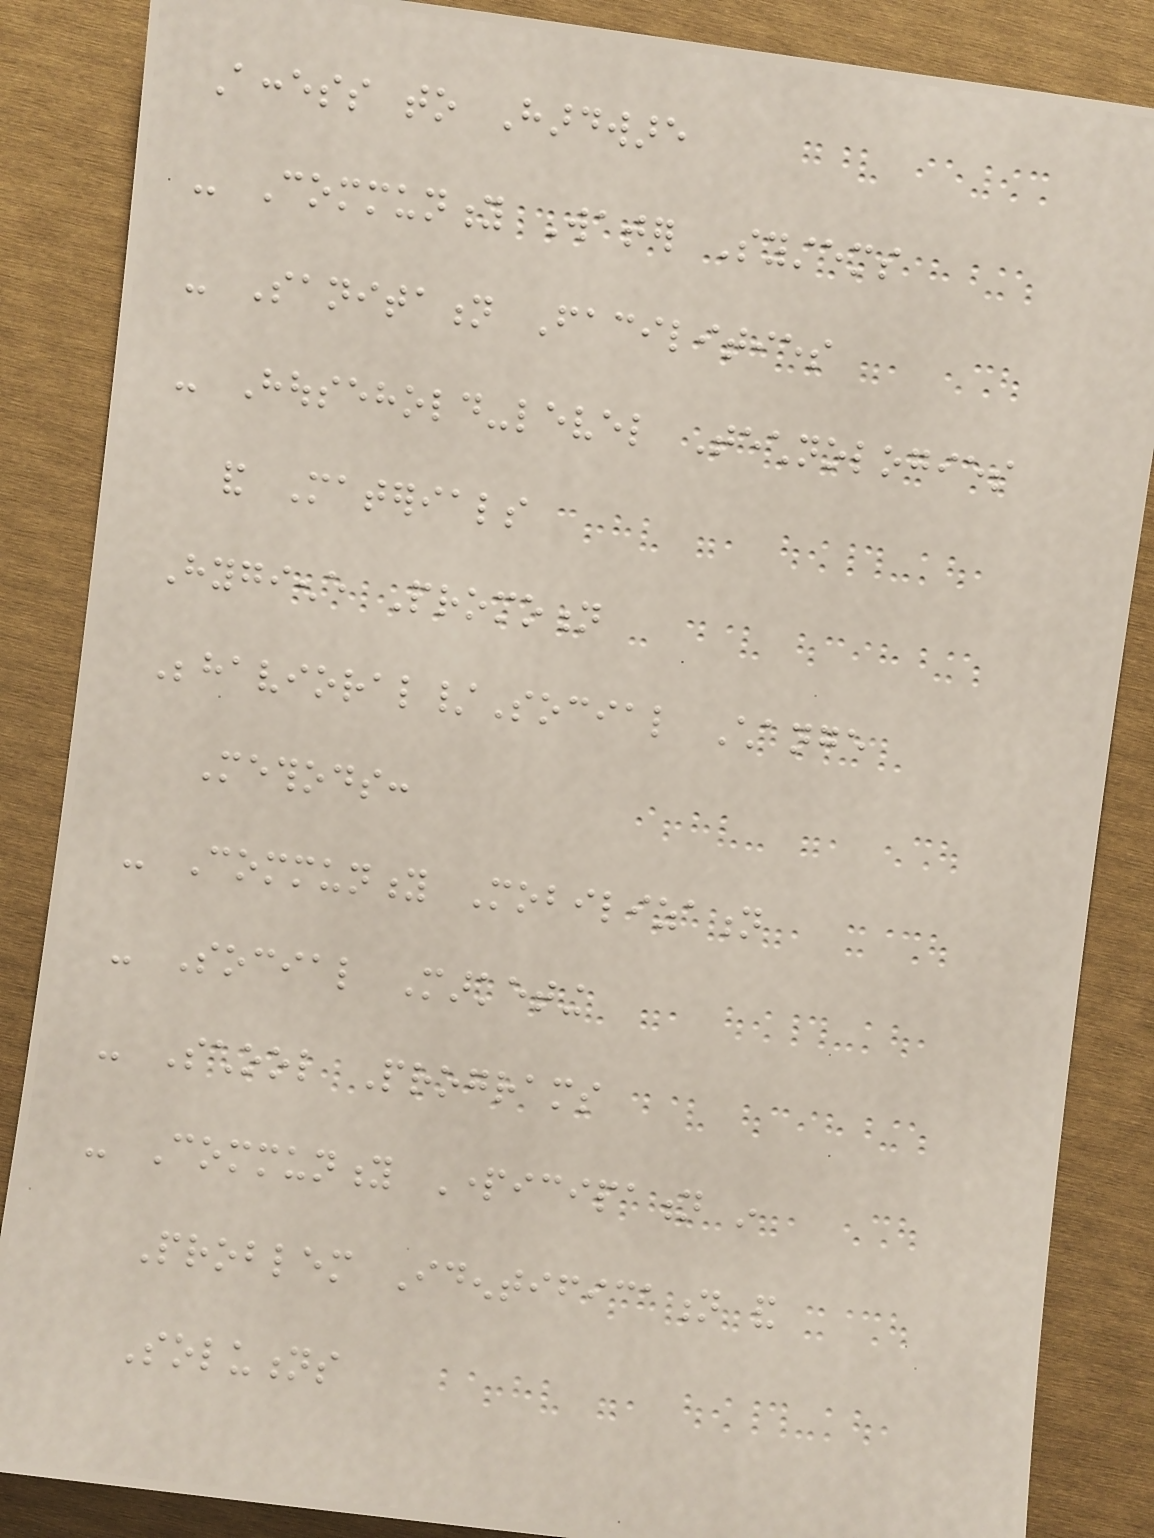Access to Hardware
- Community Water Systems
- Sanitation Facilities
- Household-level Technologies
and Materials
Hygiene Promotion
Behavioral/Social Change
Methods:
- Community Mobilization
- Social Marketing
- School Programs
- Community Participation in
Problem Identification and
Solutions
